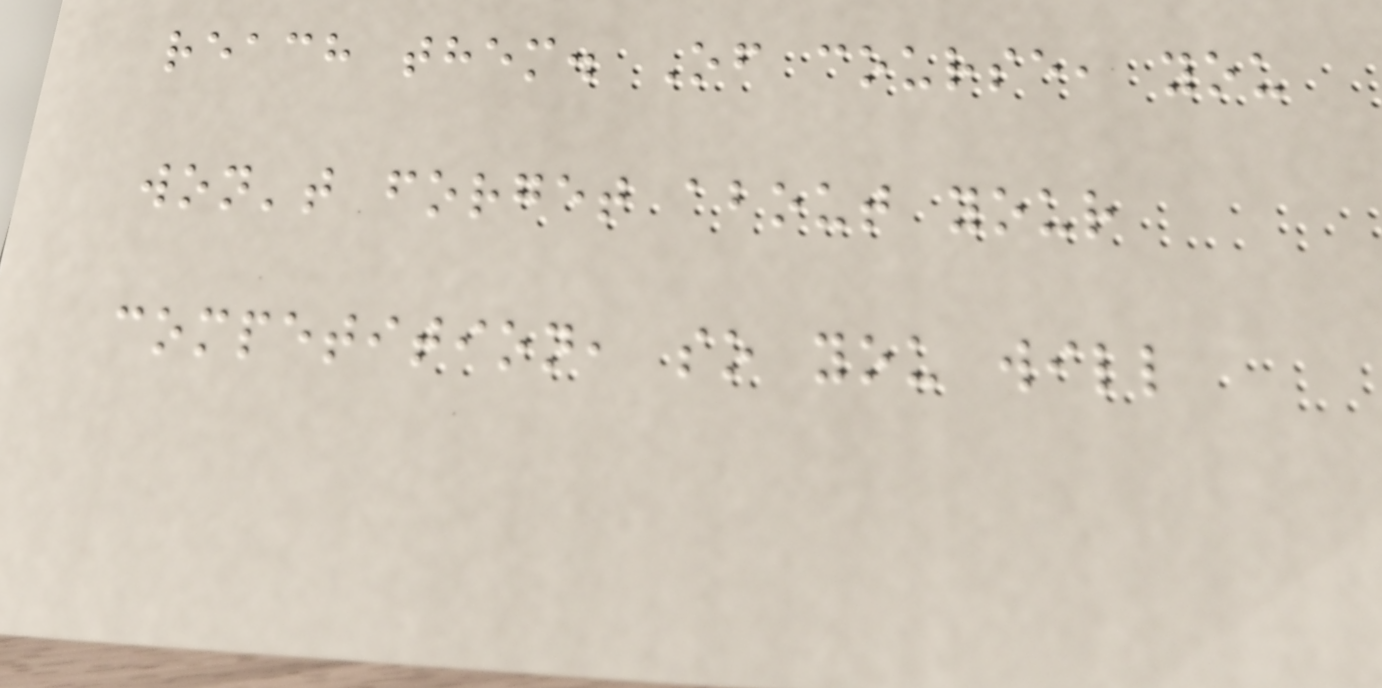reach them. Of course, you
won't forget about your
competition, so you will
